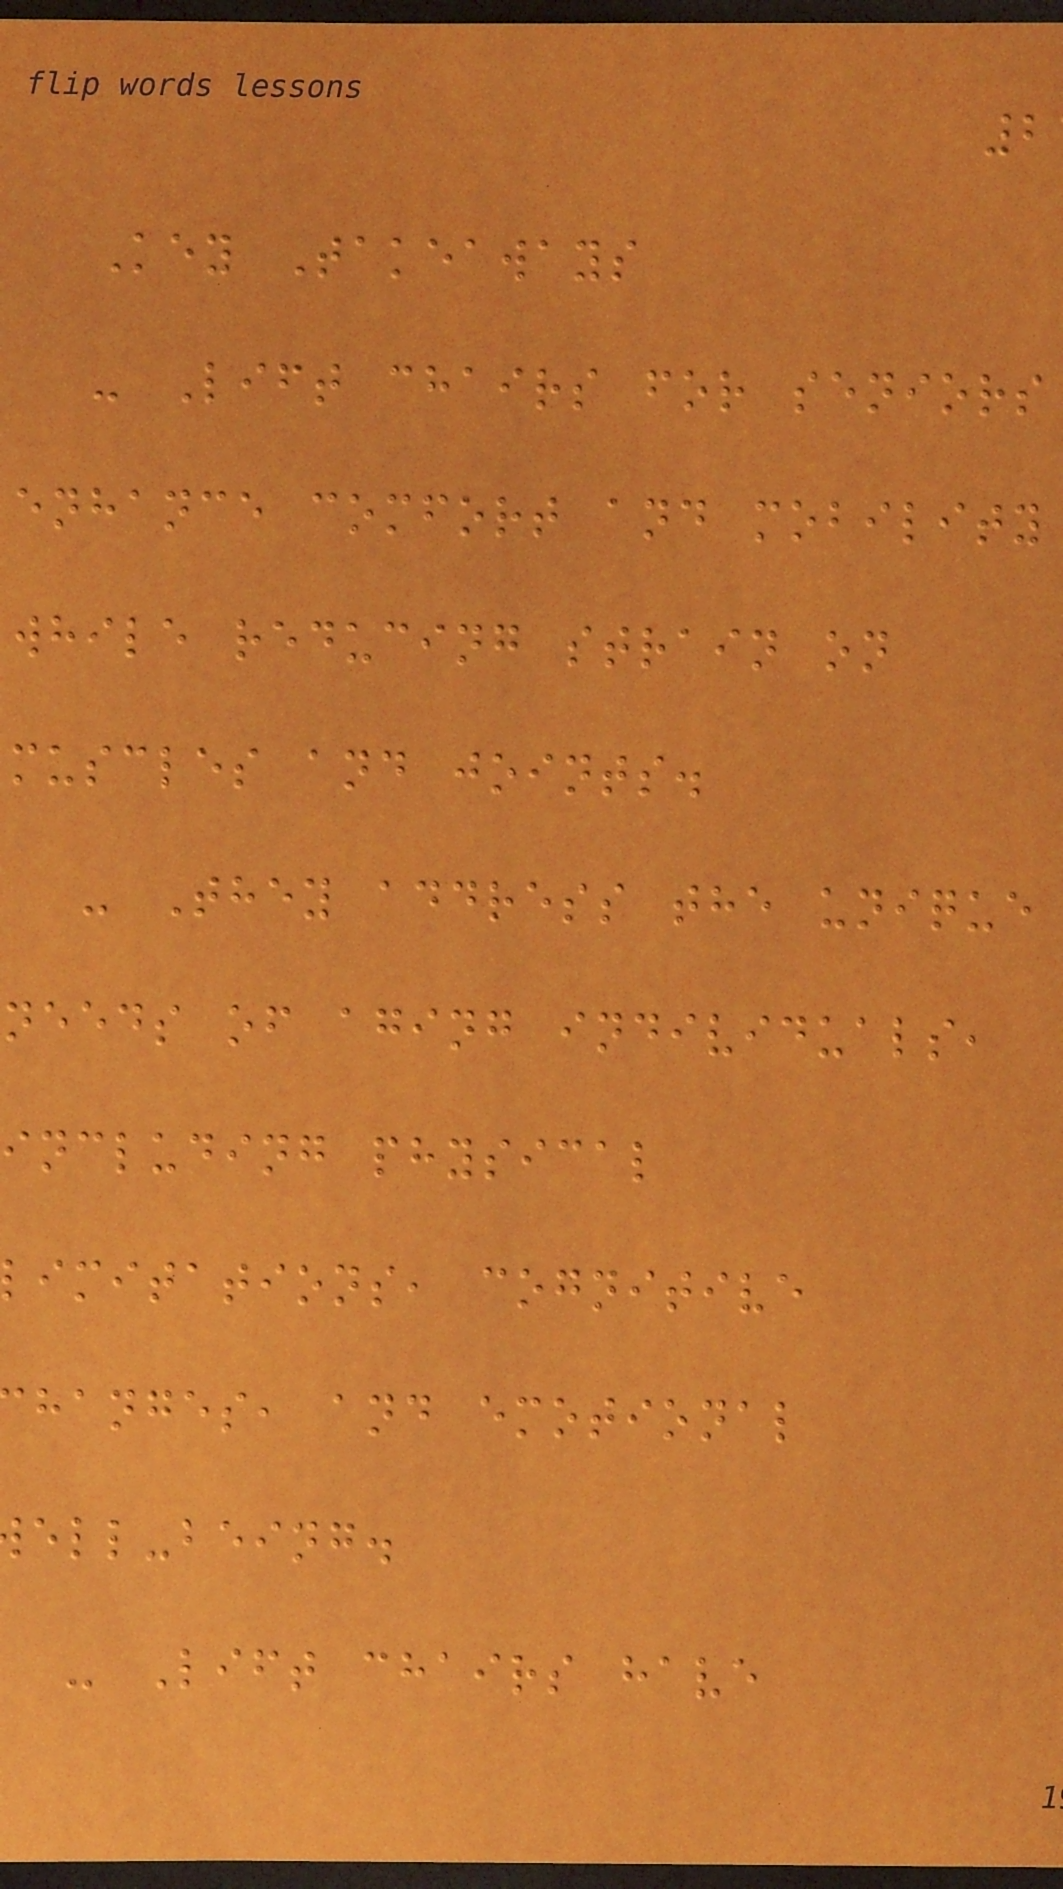Key Takeaways
- Lift chairs for seniors
enhance comfort and mobility
while reducing strain on
muscles and joints.
- They address the unique
needs of aging individuals,
including physical
limitations, cognitive
hanges, and emotional
ell-being.
- Lift chairs have
